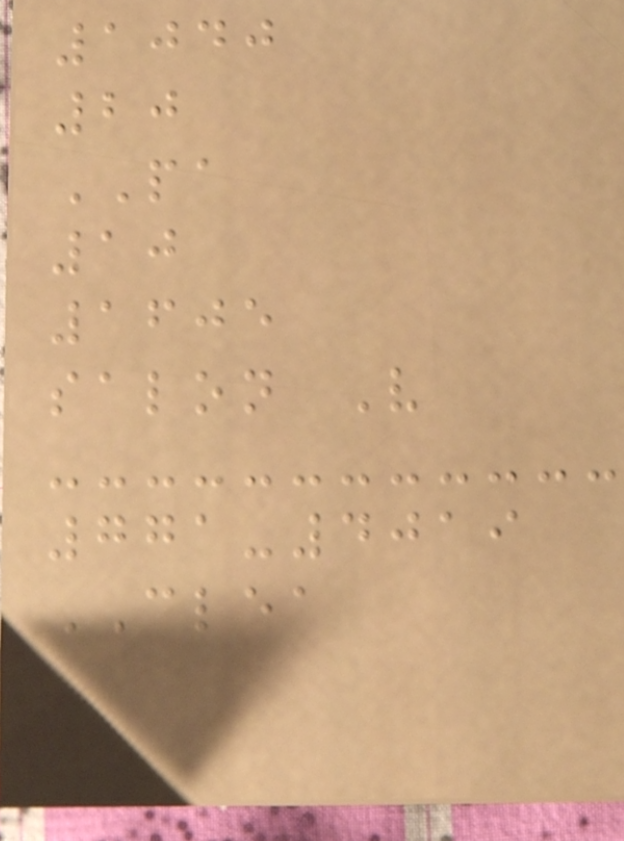1040
20
PA
10
1605
salon V
771-4019
CLEA
